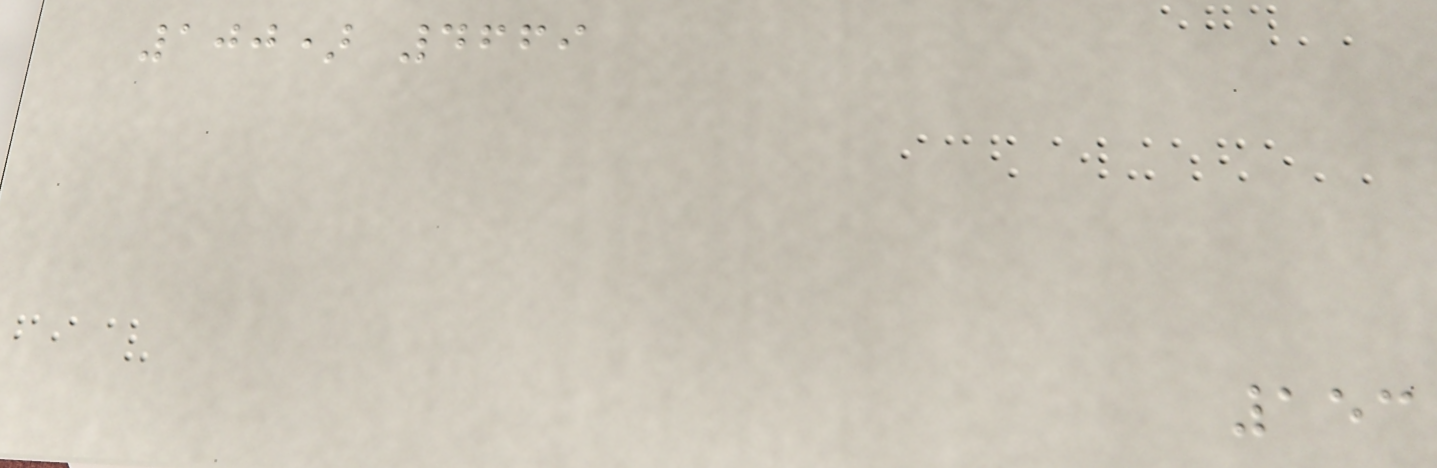100) 4669
153
